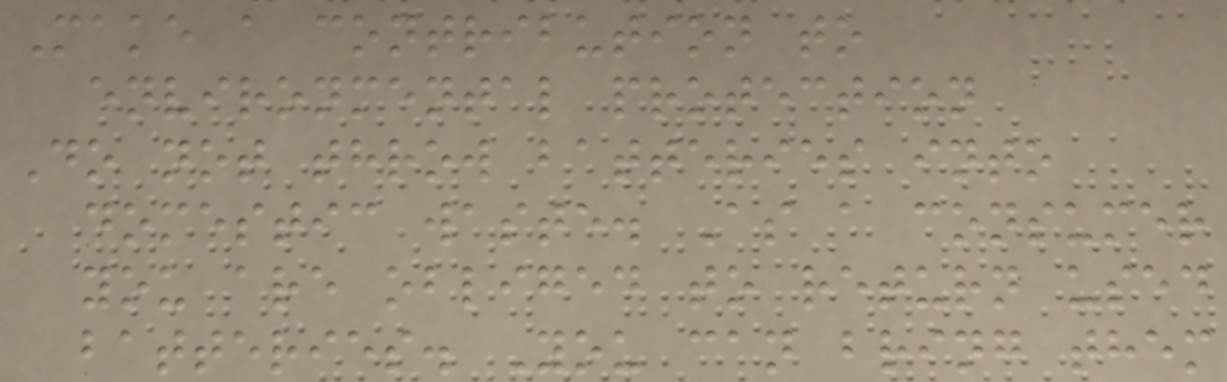Make a contribution to
environmental protection
Do not throw batteries into
domestic waste. As a consumer
you are obliged to return used
batteries. You can bring them
